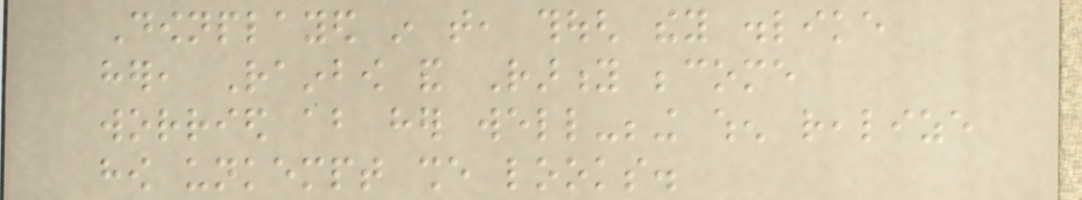Downplayed in that, though they dislike
her, Rainbow and Rarity become
worried about her well-being when realize
how unkempt she looks.
